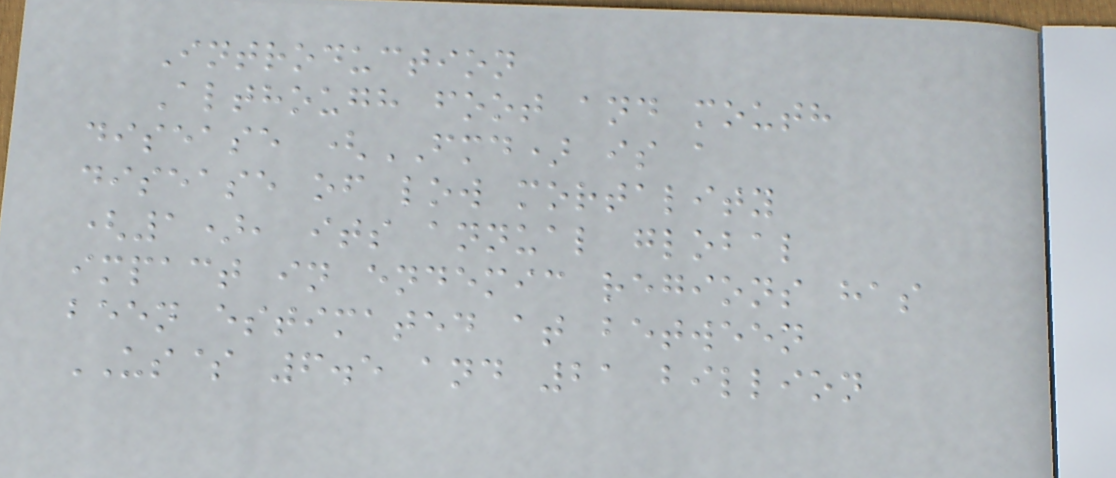Introduction
Although foot and mouth
disease (FMD) is a
disease of low mortality
(1), its annual global
impact in endemic regions has
been estimated at between
US$ 6.5 and 21 billion
